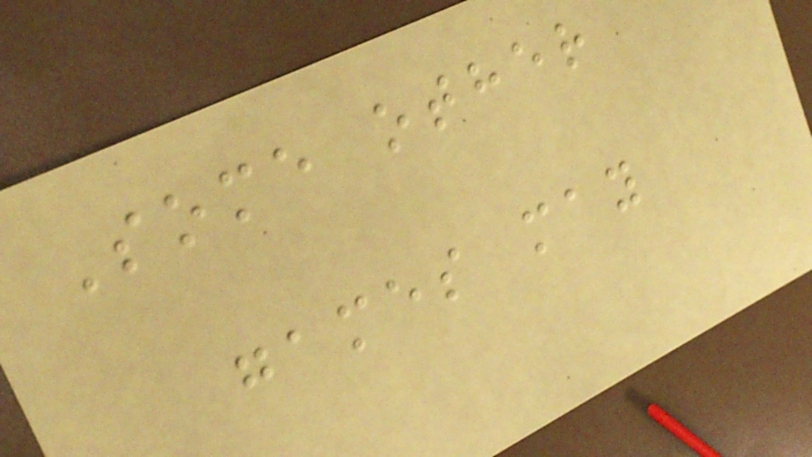Some other
games may
